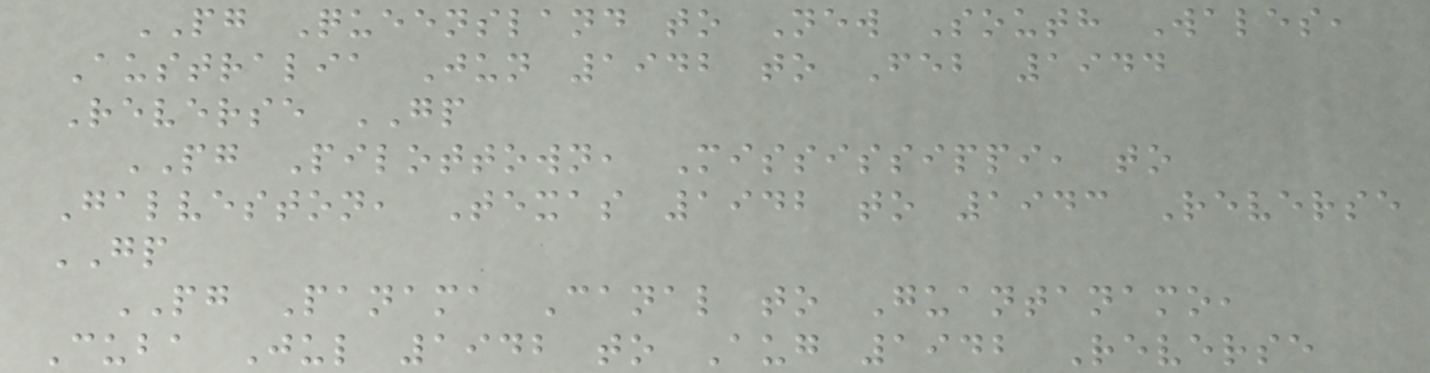PG Queensland to New South Wales,
Australia Jun 1942 to Feb 1944
Reverse GP
PG Pilottown, Mississippi, to
Galveston, Texas 1942 to 1943 Reverse
GP
PG Panama Canal to Guantanamo,
Cuba Jul 1942 to Aug 1942 Reverse
